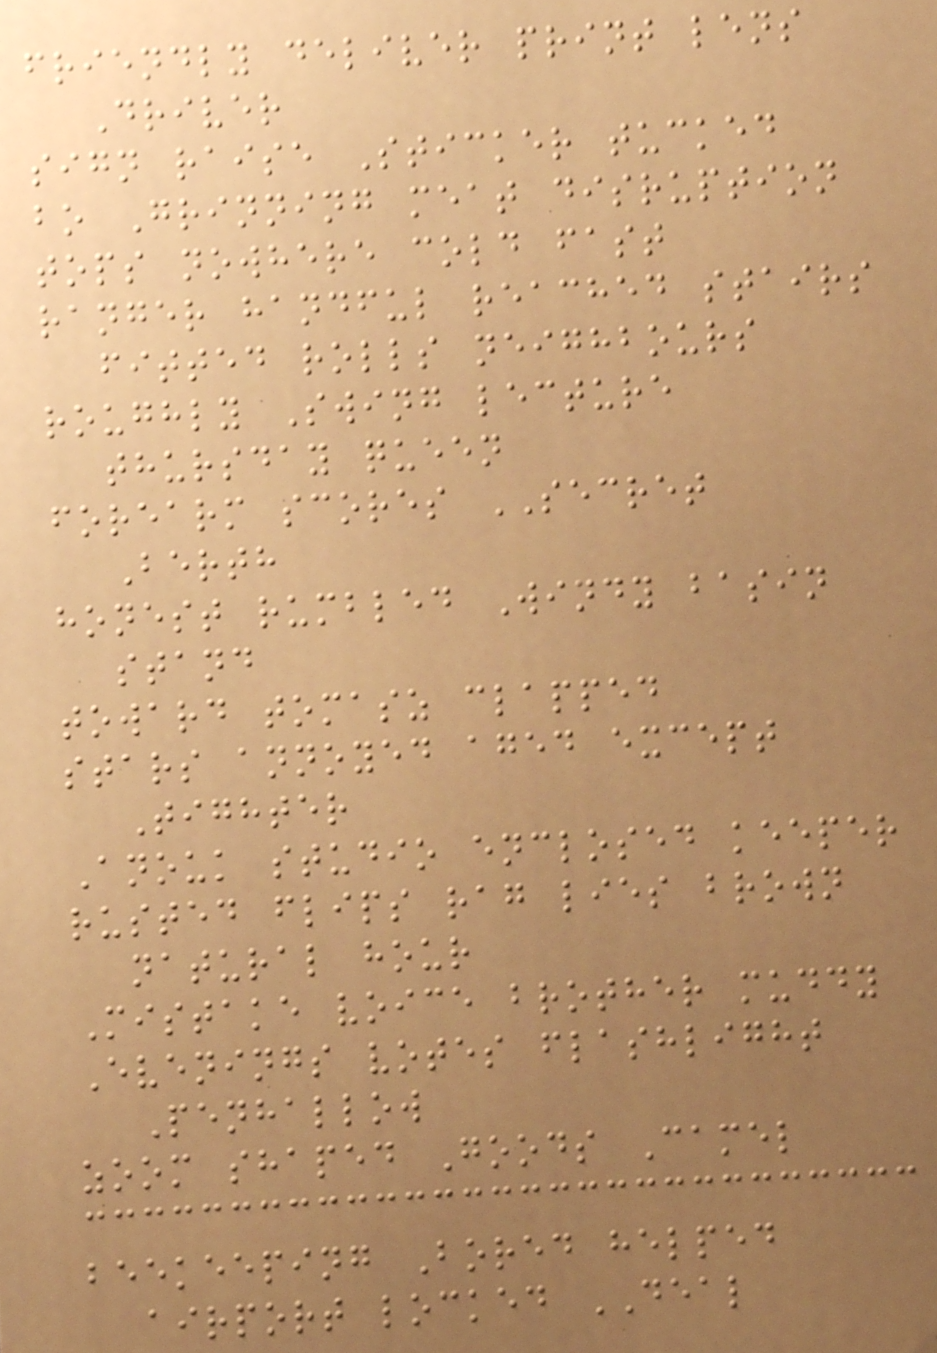friendly deliver print lens
Driver
sign raise Sticker tucked
bo Grinning meat disruption
tops nowhere cold fast
ranger handful reached stairs
fitted rolls neighbours
roughly Swing lecture
thursday queen
forearm scores SECRET
Berth
honest rumbled Windy basin
stand
toward tomasz clapped
stars annoyed aged except
Tighter
Anouk studio enclosed keeper
rusted flips rag lies brown
natural hour
Mistake voice brother muddy
Evenings votes flashlight
Penhallow
zoom shaped Goods Camel
beekeeping Bored helped
airport locked DEAL
